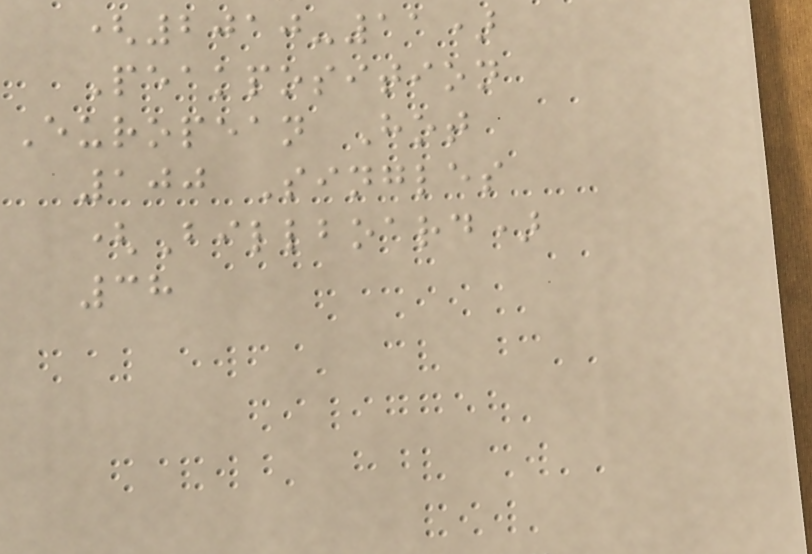(2010-11)
Peakposition
European Hot
100 Singles
(Billboard)
38
